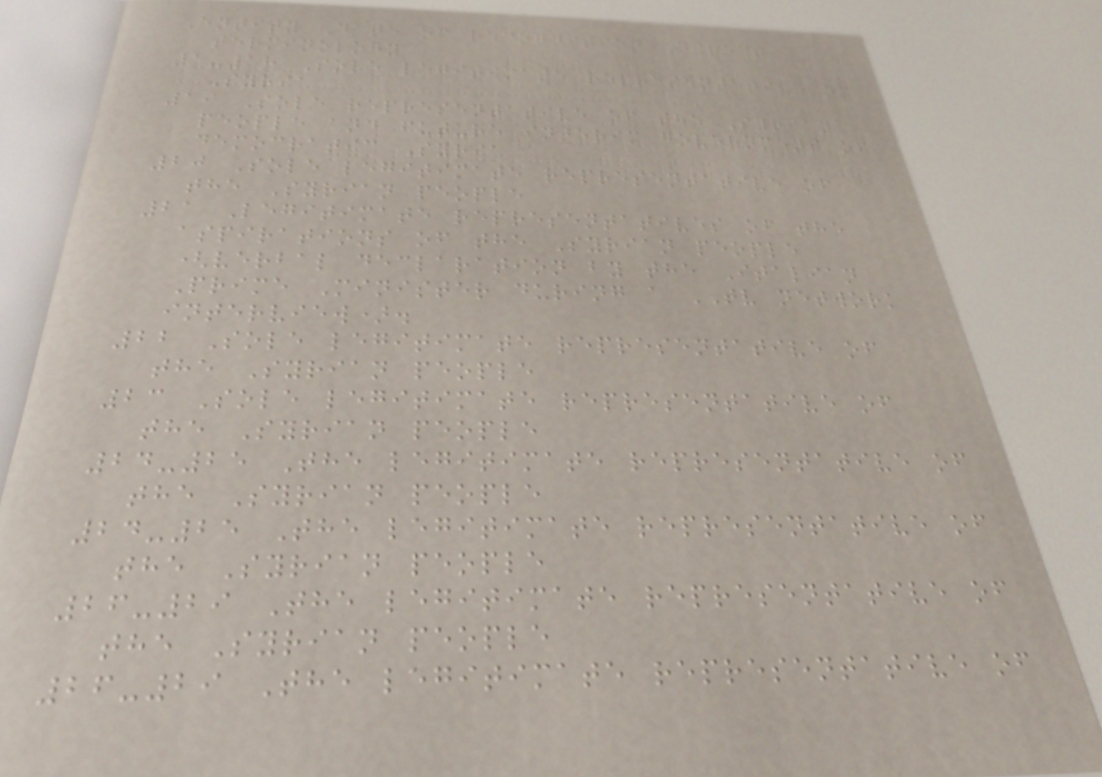Entity Date of recognition Direct
terminology
1-18 Sole legitimate representative of
Syria
19 Sole representative of the Syrian
people and future interim government of
democratic Syria
20 Sole legitimate representative of
the Syrian people
21 Legitimate representatives of the
aspirations of the Syrian people
(verbal declaration by the Italian
Prime Minister during a TV network
interview).
22 Sole legitimate representative of
the Syrian people
23 Sole legitimate representative of
the Syrian people
24-25 The legitimate representative of
the Syrian people
24-25 The legitimate representative of
the Syrian people
26-29 The legitimate representative of
the Syrian people
26-29 The legitimate representative of
